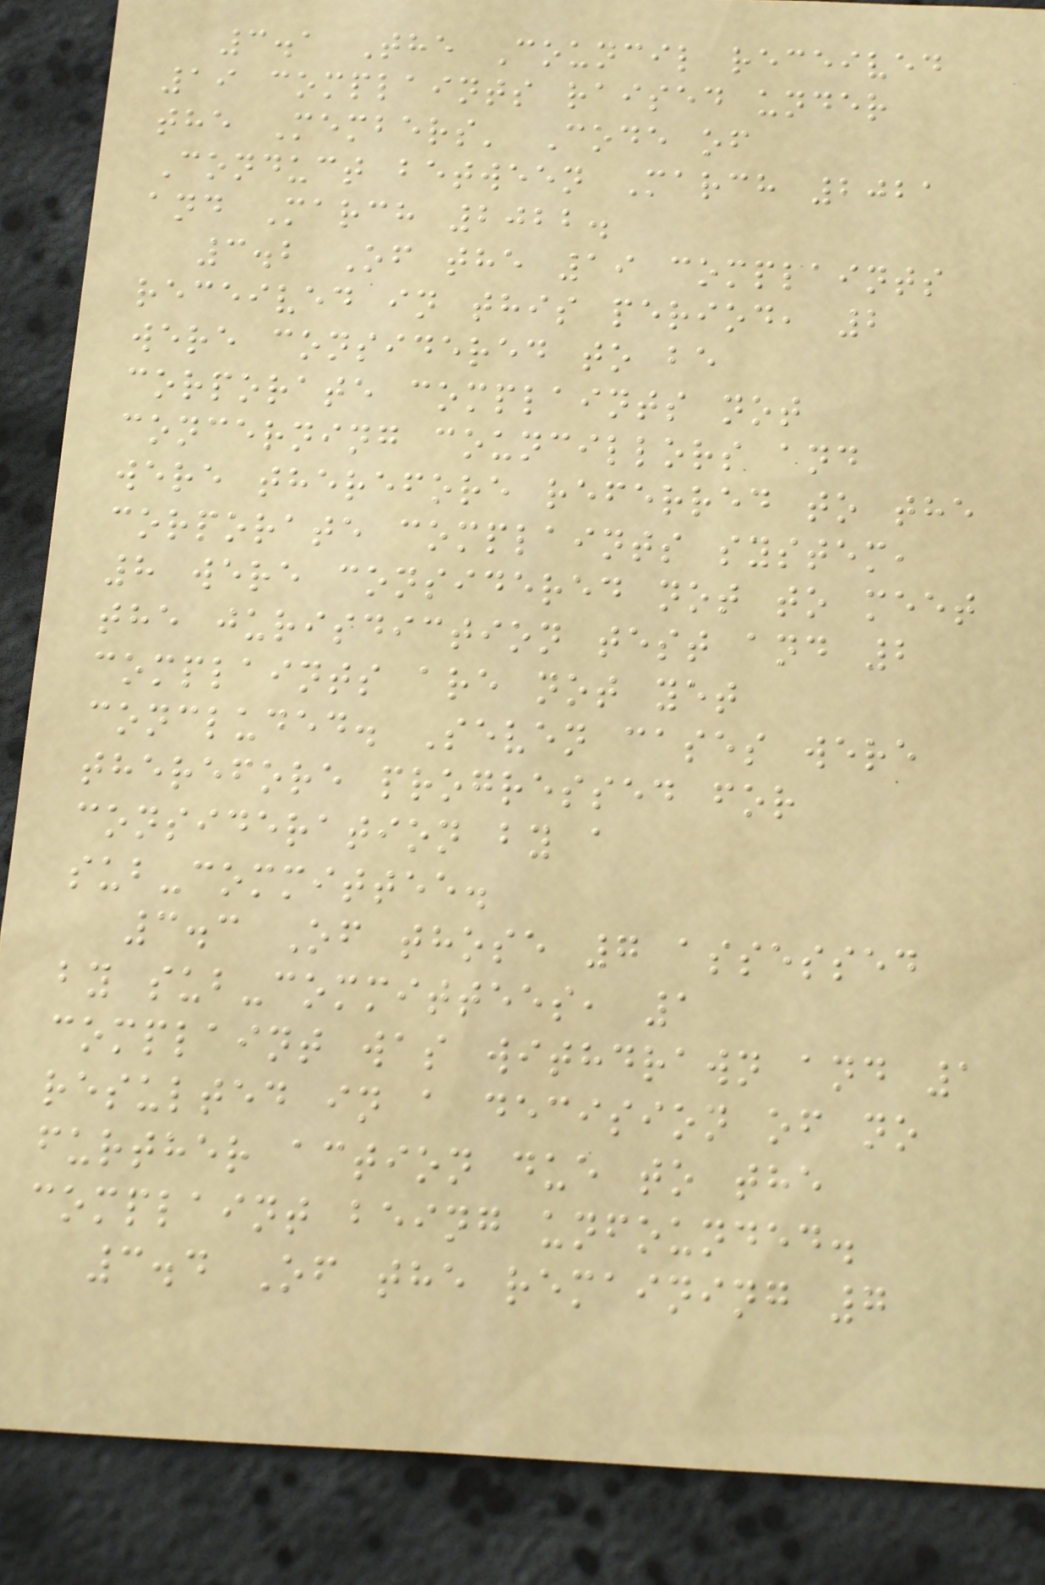3.1 The Council received
19 complaints raised under
the Members' Code of
Conduct between March 2021
and March 2022.
3.2 Of the 19 complaints
received in this period, 2
were considered to be
corporate complaints not
concerning councillors and
were therefore referred to the
corporate complaints system,
8 were considered not to meet
the jurisdiction test and 2
complaints are not yet
concluded. Seven cases were
therefore progressed for
consideration by a
sub-committee.
3.3 Of those 7 assessed
by sub-committees, 1
complaint was withdrawn and 1
resulted in a decision of no
further action due to the
complaint being unfounded.
3.4 Of the remaining 7
